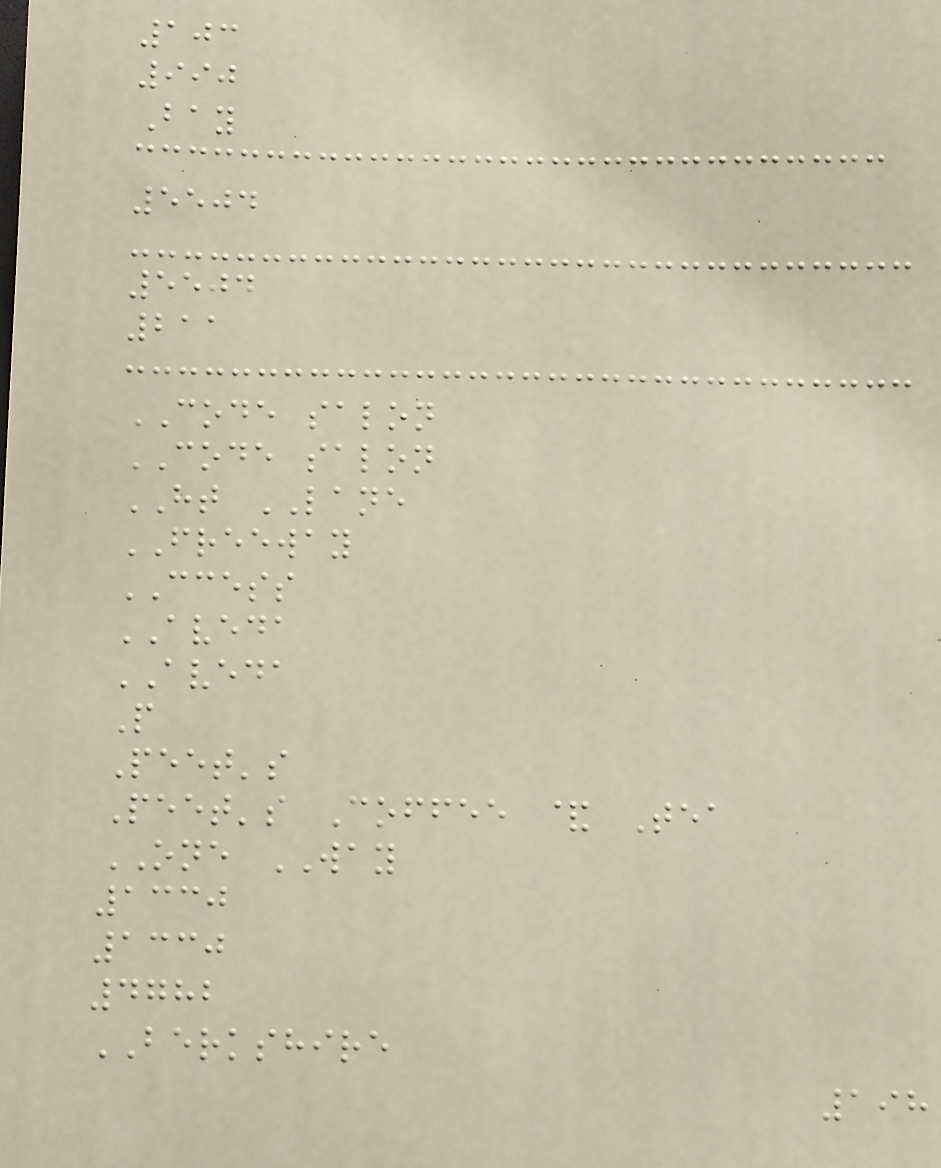103
990
Bay
5504
5504
211
CODE salon
CODE salon
HT LANE
FREEWAY
CCESS
AVEDA
AVEDA
P
Peet's
Peet's Coffee & Tea
ONE WAY
1330
1330
4782
BERKSHIRE
198
